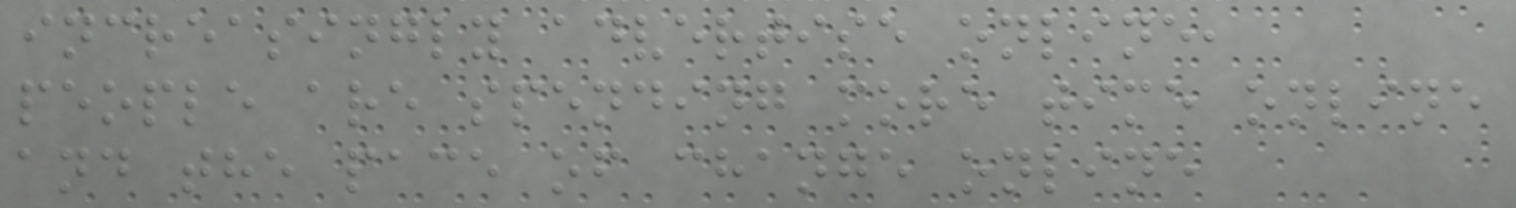increasingly advertise online,
people are spending more time online
and the pace of change online
